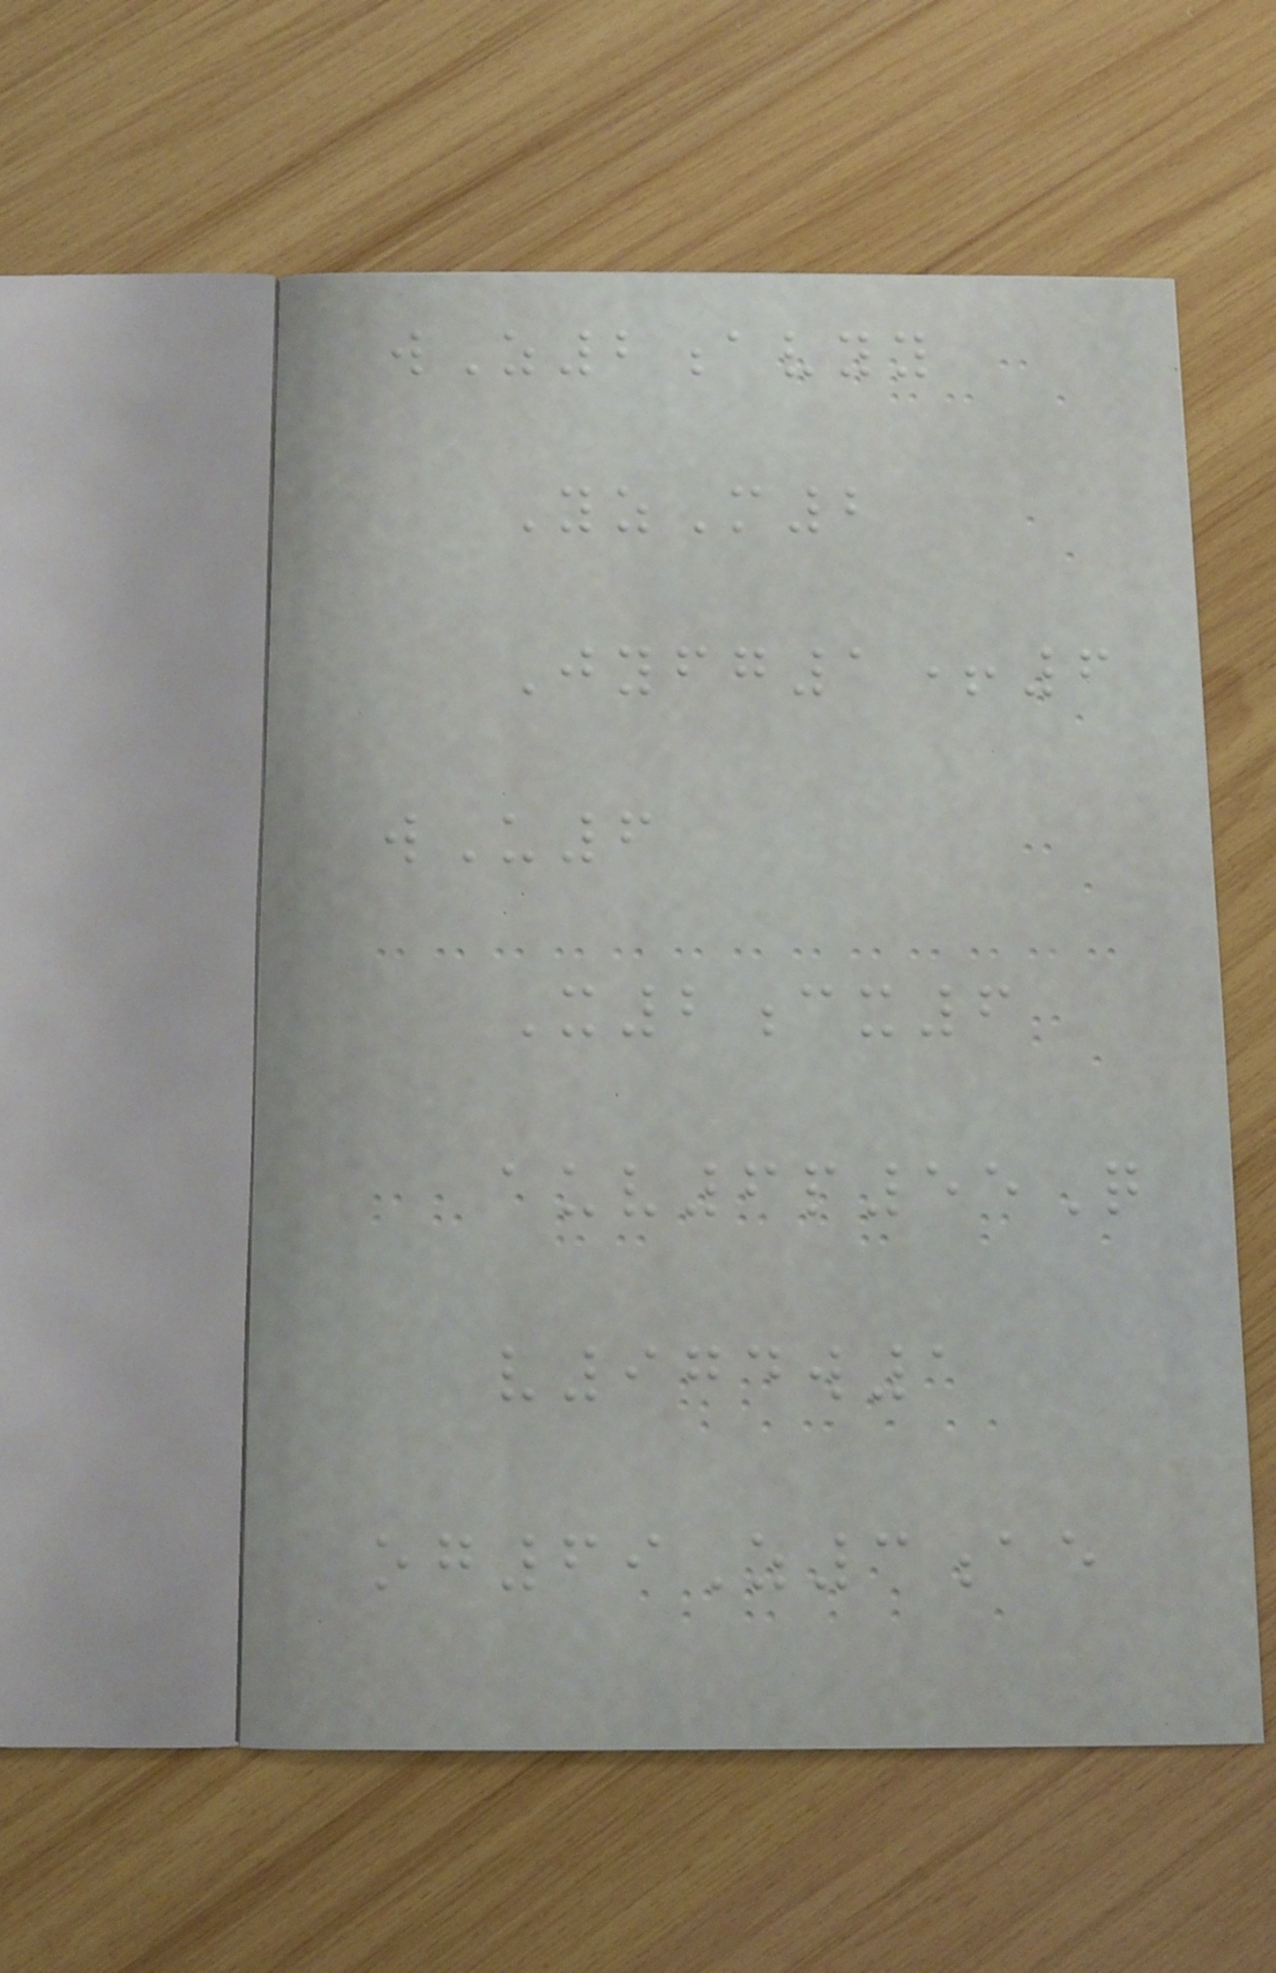wZ2avyy
YzM2
Jyfg1+6
wU6
X2cx6
auv6p55Q
v974w1
og69Z3ae
